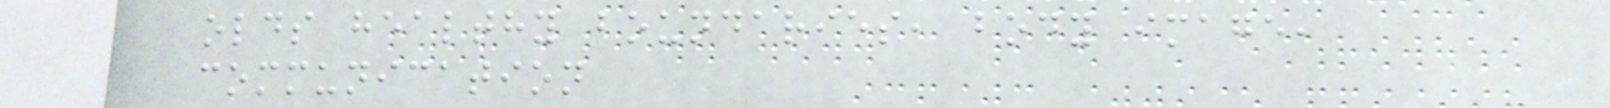olds healthy boundaries, body image,
communication
